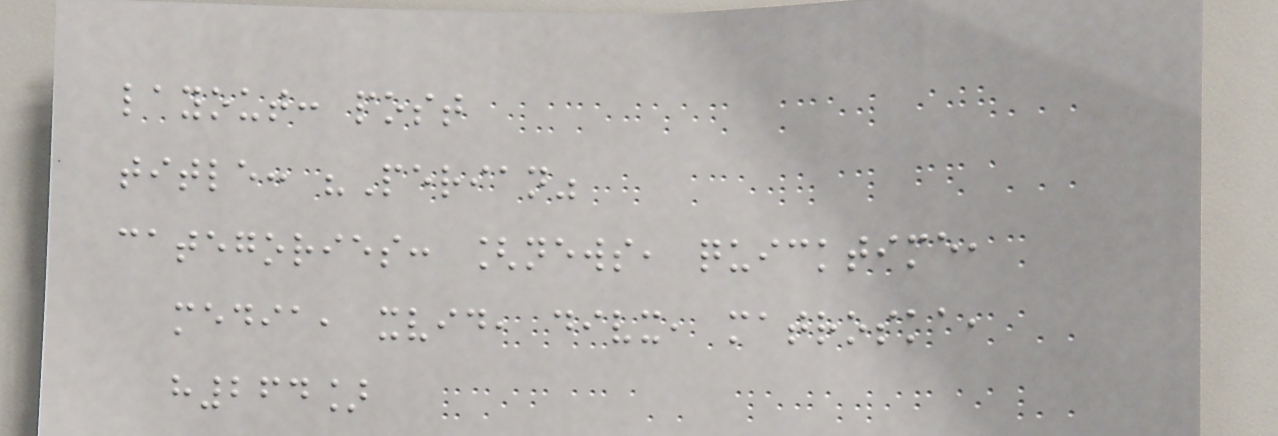layout: post
title: "Perian"
categories: [news, quicktime,
media, xvid, divx, matroska,
h264]
